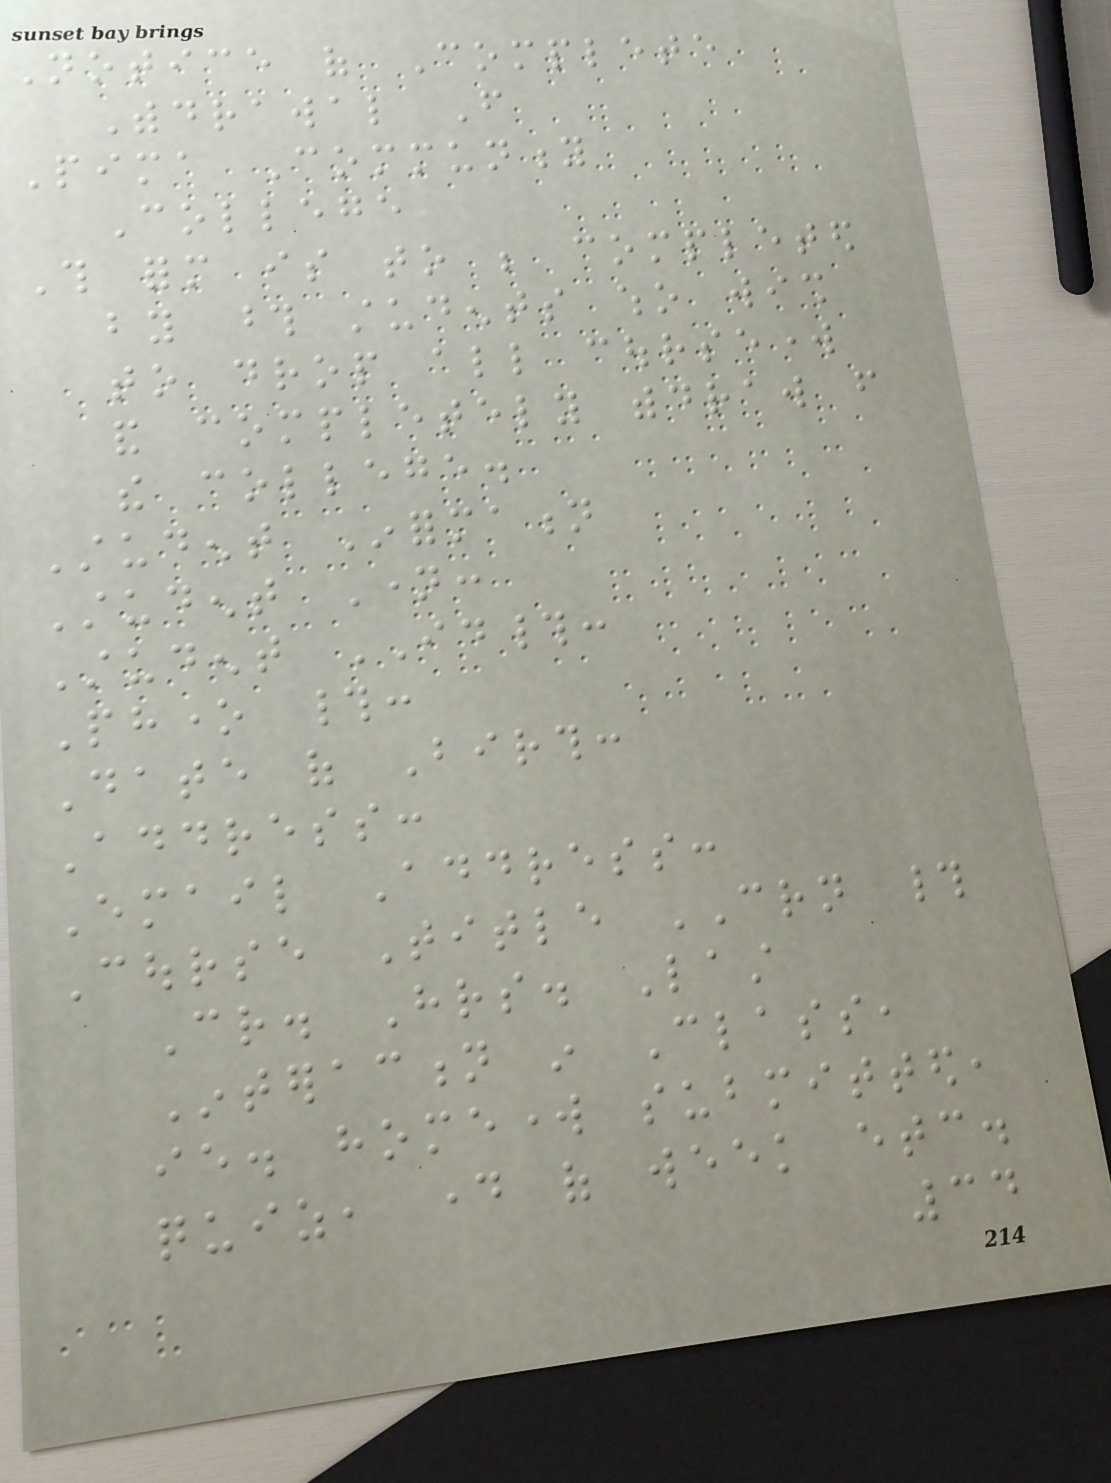Notice of Complete
Withdrawal From
Pima Community
College
This form is to be completed
by those students who wish
to drop all coursework
and completely withdraw from
the college.
Student Information
Student Name:
Student ID#:
Phone #:
Date of Birth:
Address:
Email Address:
Course Title CRN #
Cr. Hrs. Last
Interaction in Class,
ie. homework submitted,
quiz, day of week etc.
34
